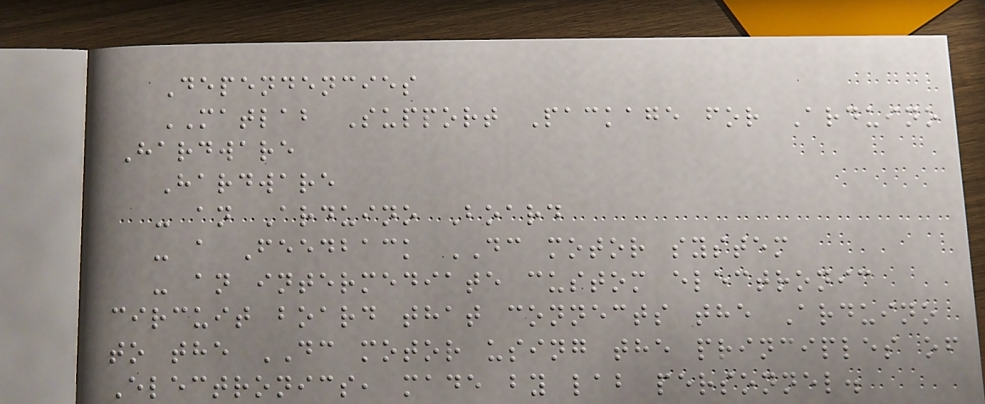Dependencies
MATLAB Support Package for Arduino
Hardware
Hardware
- an Arduino Board
- a Feedback DC motor system
- an intermediate custom electronic
circuit board that connects the Arduino
to the DC motor using the principles of
Electronics, made by lab personnel.
